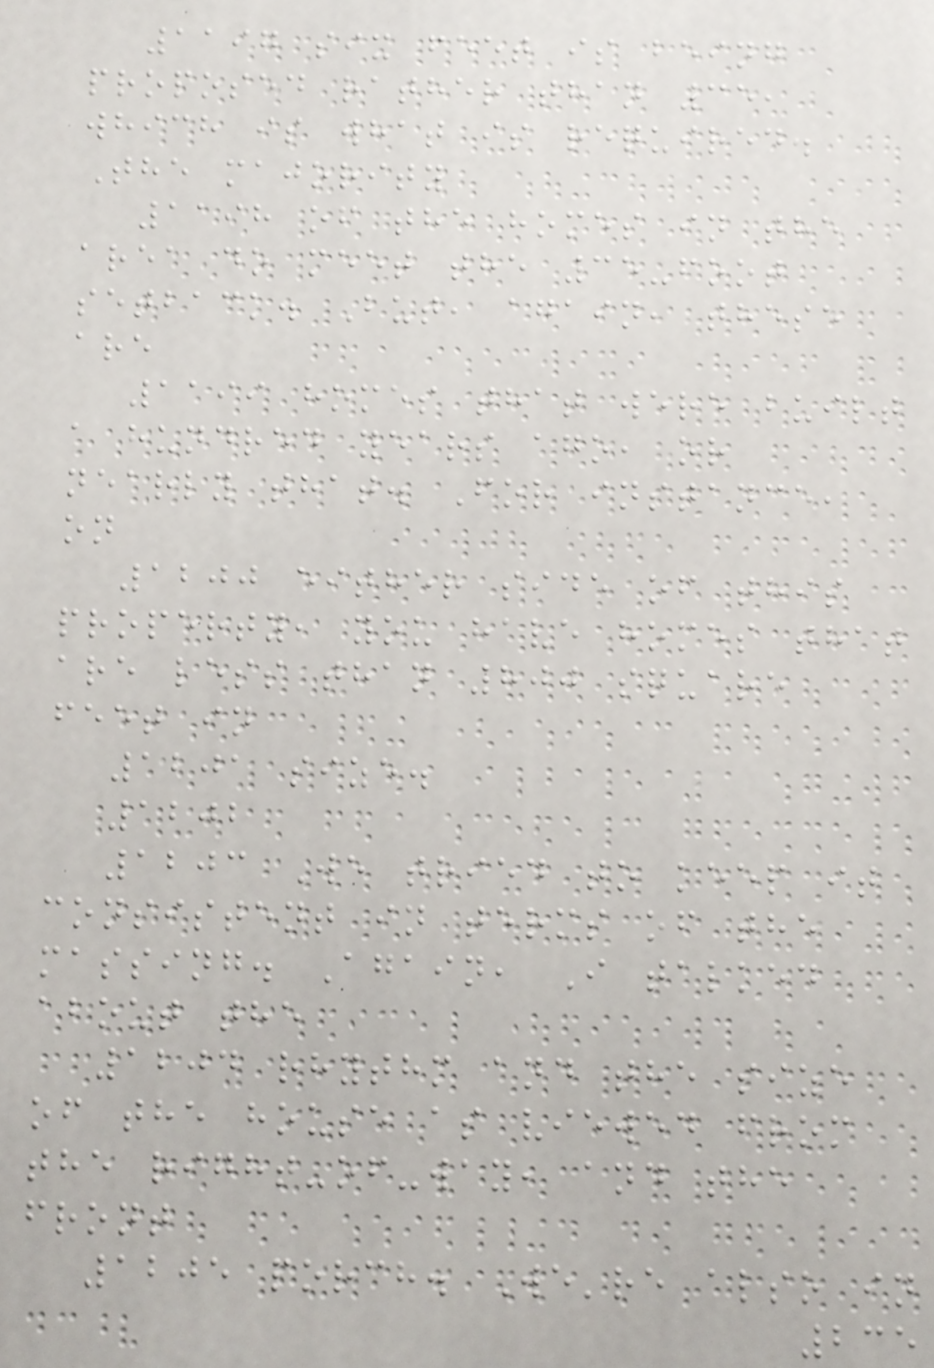1197 six feet is being
proposed rather than 35,
which is what is required.
The majority
1198 of the homes in the
area do meet the 35-foot
setback. But, again, these
are
1199 homes that were built
a hundred years ago, or
nearly that. For instance,
on
1200 either side of this
property, you have homes that
are less than 800 square
feet in
1201 size.
1202
1203 We tried to keep it
consistent in terms of the
massing. Again, I talked
about the
1204 rhythm and the size
of the house as viewed from
the right-of-way, and the
front
1205 porch. We're also in
235
